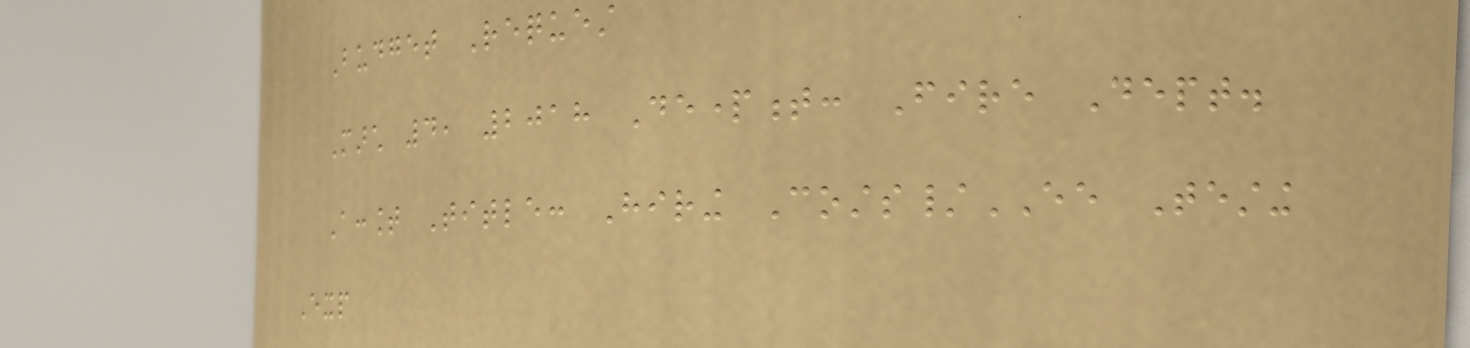Budget Request
March 4, 2018 Department: Fire Dept.
Account Title: Hiring Costs/EE Testing
Exp
